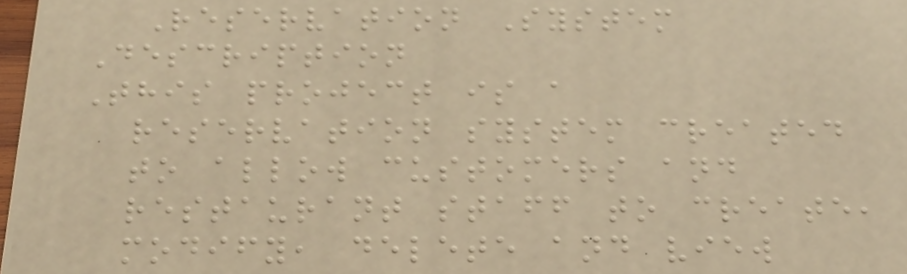Reservation System
Description
This project is a
reservation system created
to allow customers and
restaurant staff to create,
modify, delete and view
